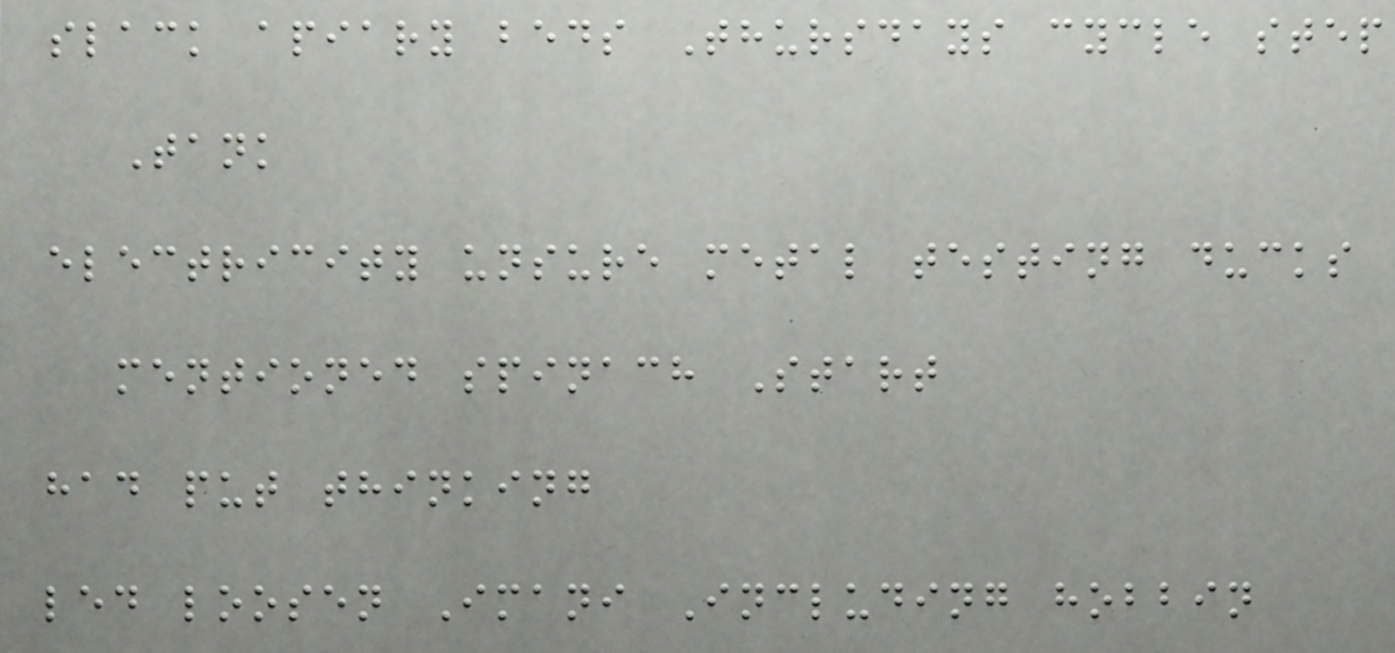slack apiary beds Thursdays cycle step
Tank
electricity unsure metal testing ducks
mentioned spinach Start
had put thinking
led loosen Imani Including hobbin
